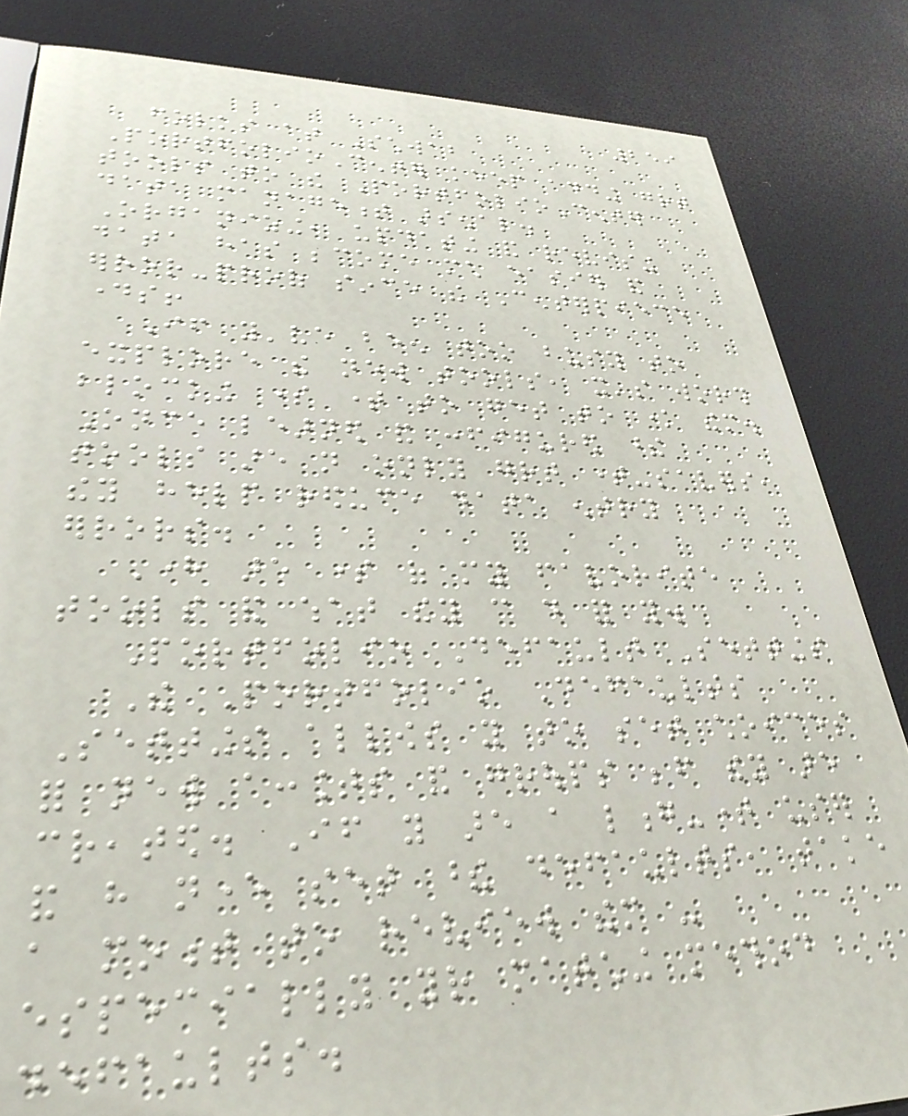259
folks at Schwab
PortfolioCenter keep adding great
tools to the PortfolioCenter
data management arsenal.
Organizing, updating and revising
data has become much easier and
error-proof since the Centerpiece
days!
If you've been too busy to
explore the new tools, it's worth
blocking some time to get to know them.
Once learned and configured these
tools are not only great time-savers,
they help reduce data entry
errors.
Here are some of my favorite
tools and what they can do for you.
Portfolio Default Settings
The Portfolio Defaults
Settings allows you to set choices
for new accounts and groups before they are
created. If you are a long-time user
and have never set these defaults, take
a moment to review them -
especially your matching method
defaults.
